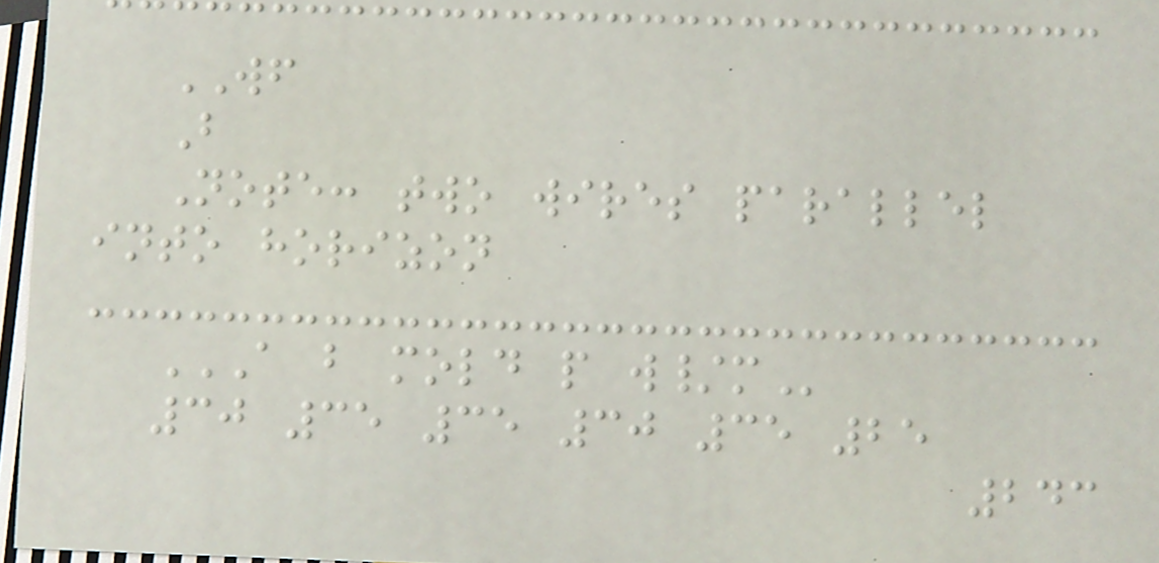WF
B
Note: two wires parallel
into horizon
A B MOLD P W/M
30 35 35 30 35 25
243
